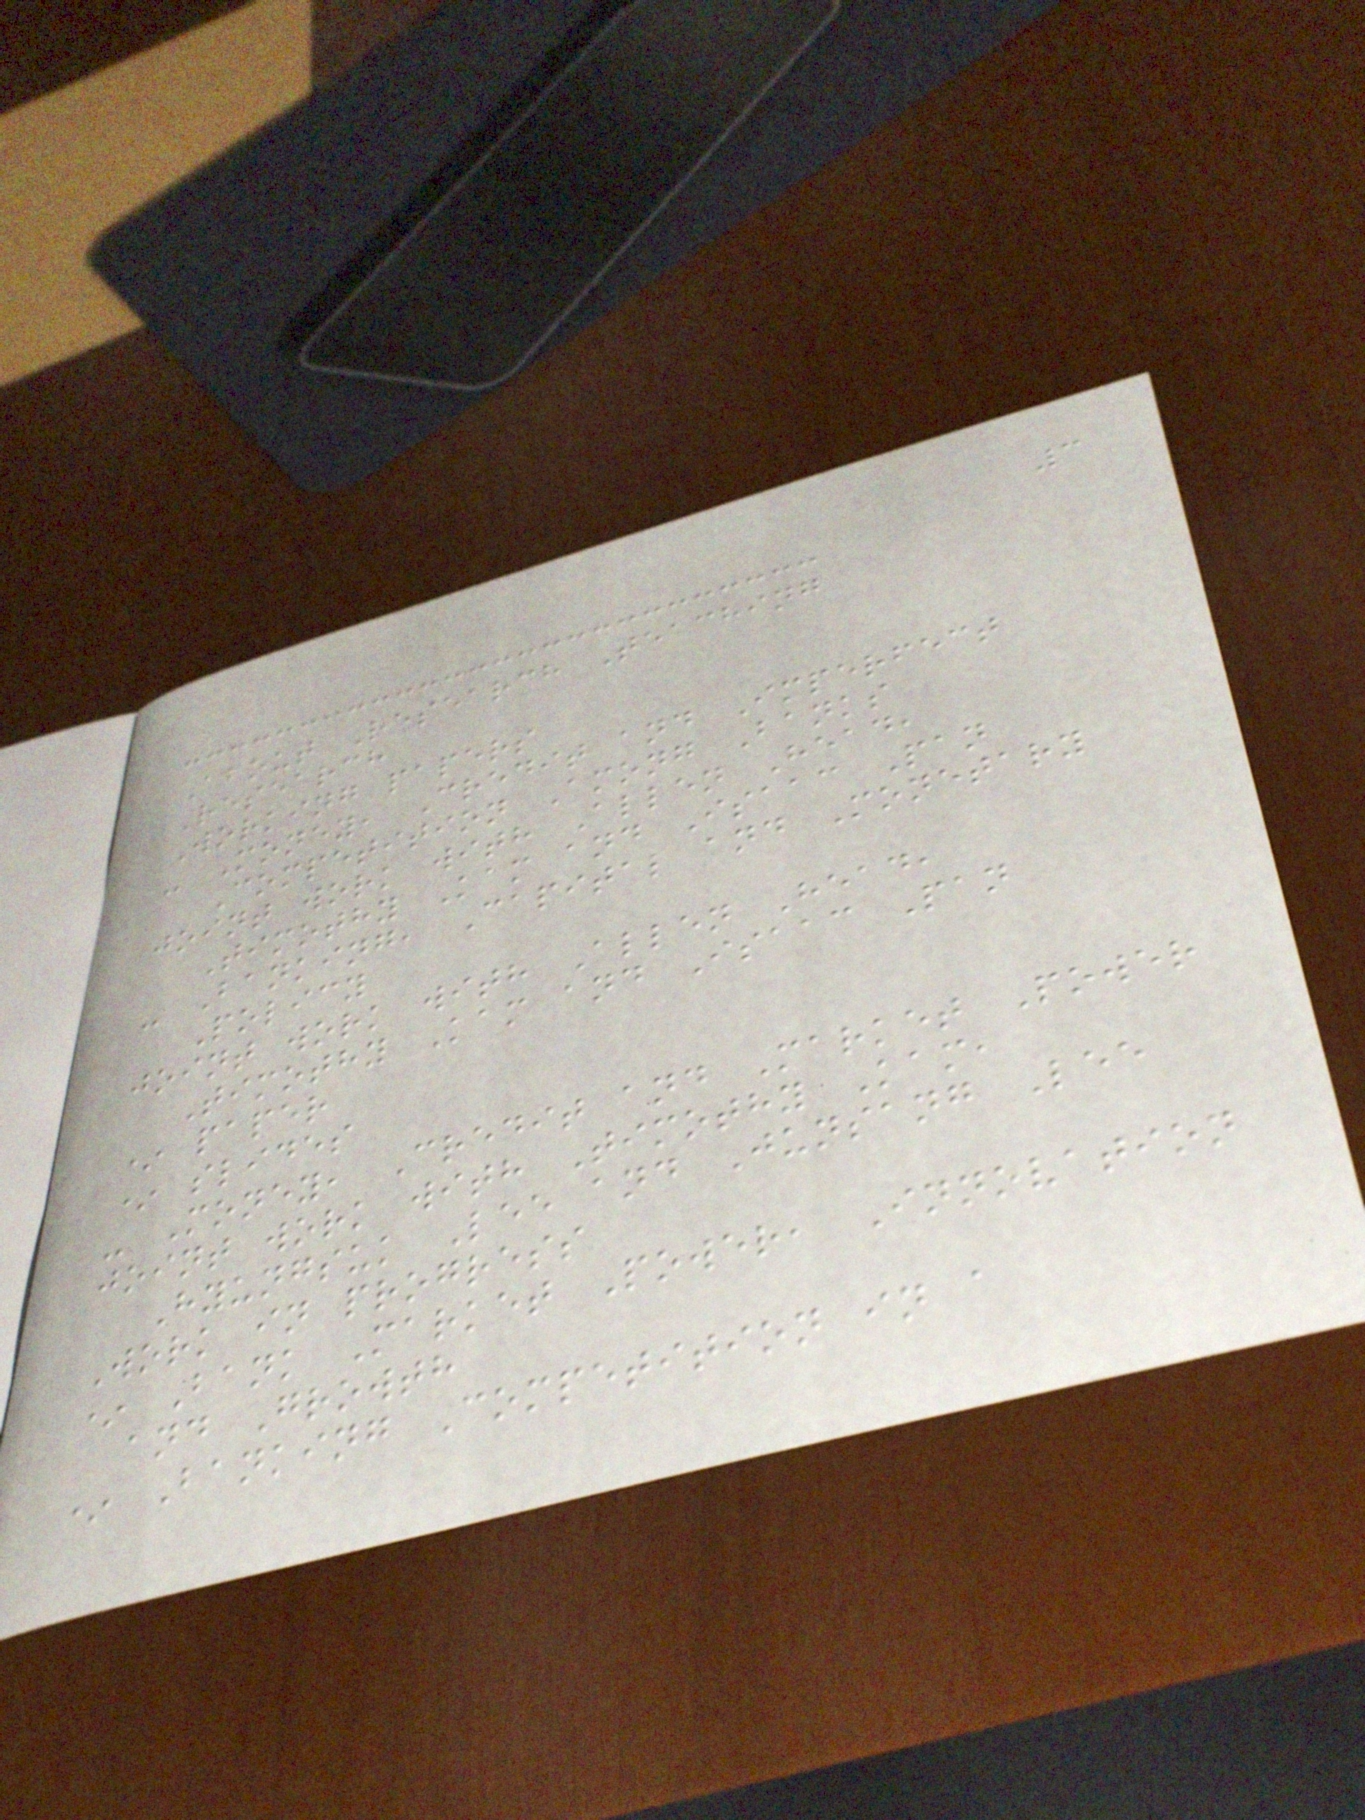3
About Research Teaching
Research
Working papers
- Money, Credit and Imperfect
Competition Among Banks
joint work with Allen Head,
Timothy Kam and Isaac Pan
- Banking, Capital and Monetary
Policy
joint work with Allen Head,
Timothy Kam and Isaac Pan
* paper
* slides
- Money, Credit and Market Power
joint work with Timothy Kam,
Hyungsuk Lee and Junsang Lee
Work in progress
* Bank Market Power, Innovation
and Growth
* Banking Competition in a
